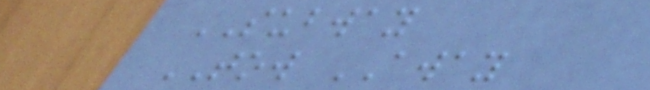SUBWAY
TOW AWAY
